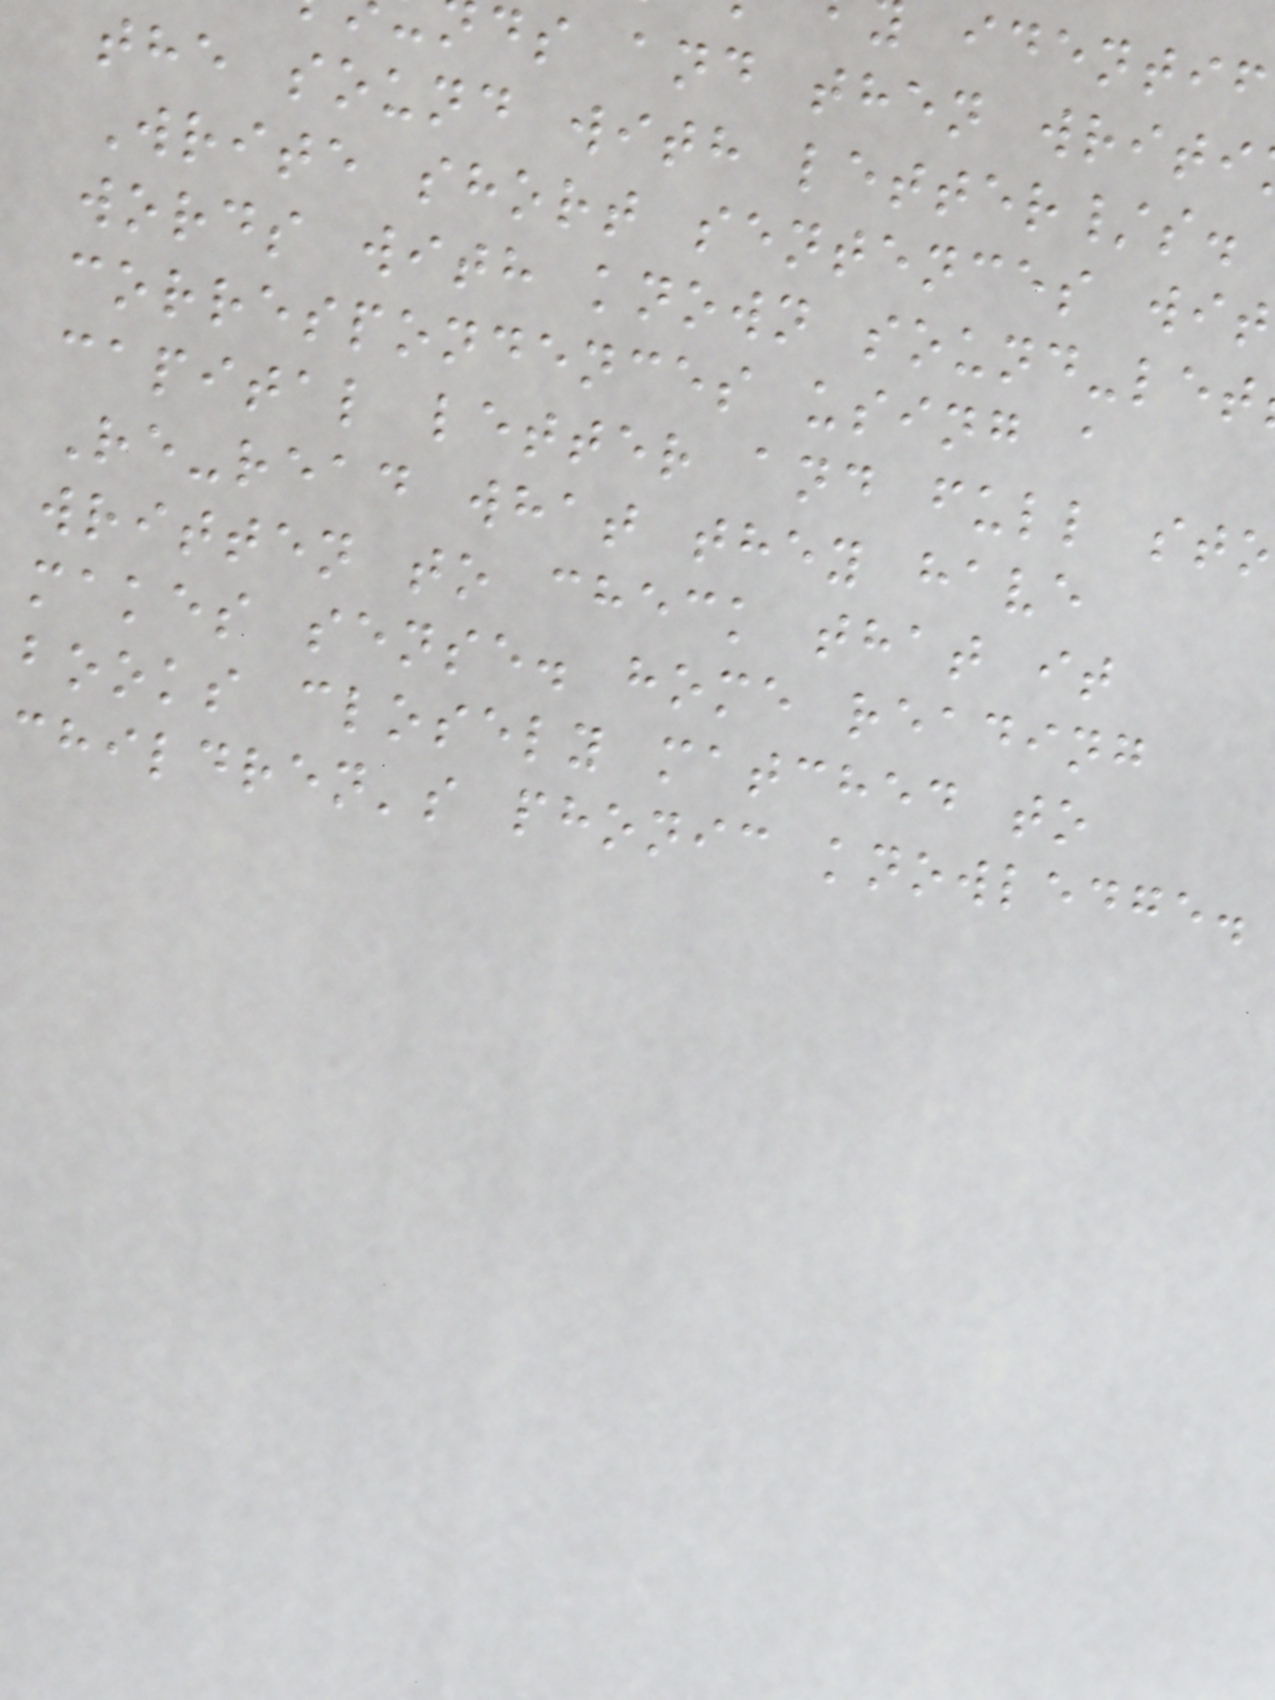identif
ds and then writi
the sound with letter/s.
Write short sentences wit
words with known sound-let
correspondences using a
capital letter and full sto
Re-read what they have
written to check that it
makes sense. home reading
books closely matched to
children's phonic knowledge.
